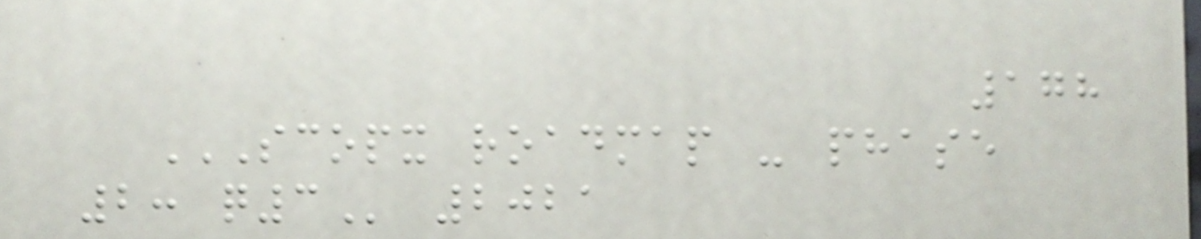178
SCOPX ROADMAP - PHASE
2: Q3 2021
